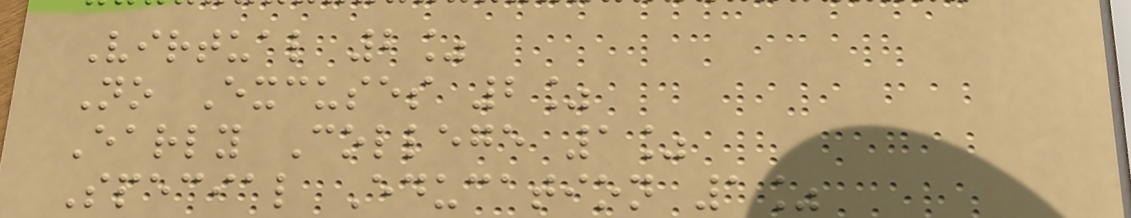Virtual 2%
No Excuses 2%
Early College 1%
Special Education 1%
